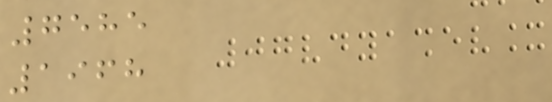7585
1968
